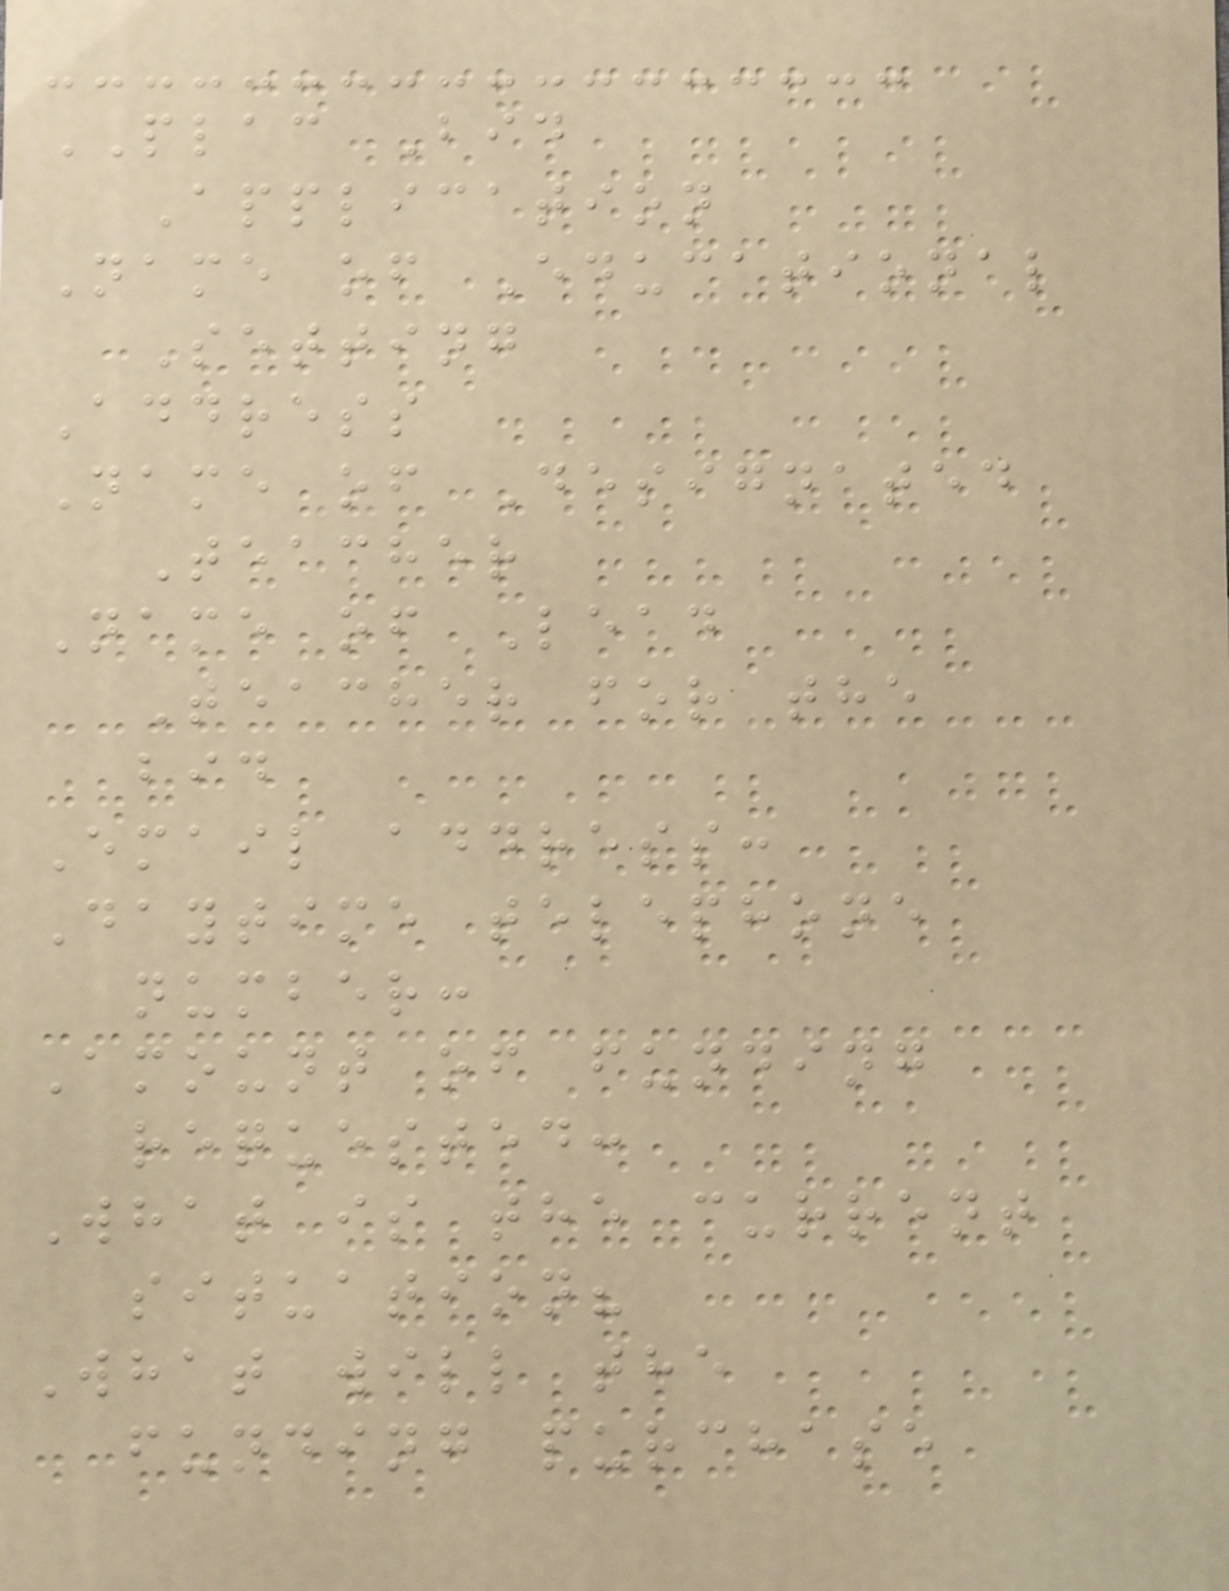PLAC Bid
Application
Name of Educational
Setting
Address
Name of Designated
Teacher
Name of Lead
Teacher for the
bid
Email address:
Daytime telephone
number:
Amount of funding
requested:
What is the current
situation?
What will the
funding purchase
